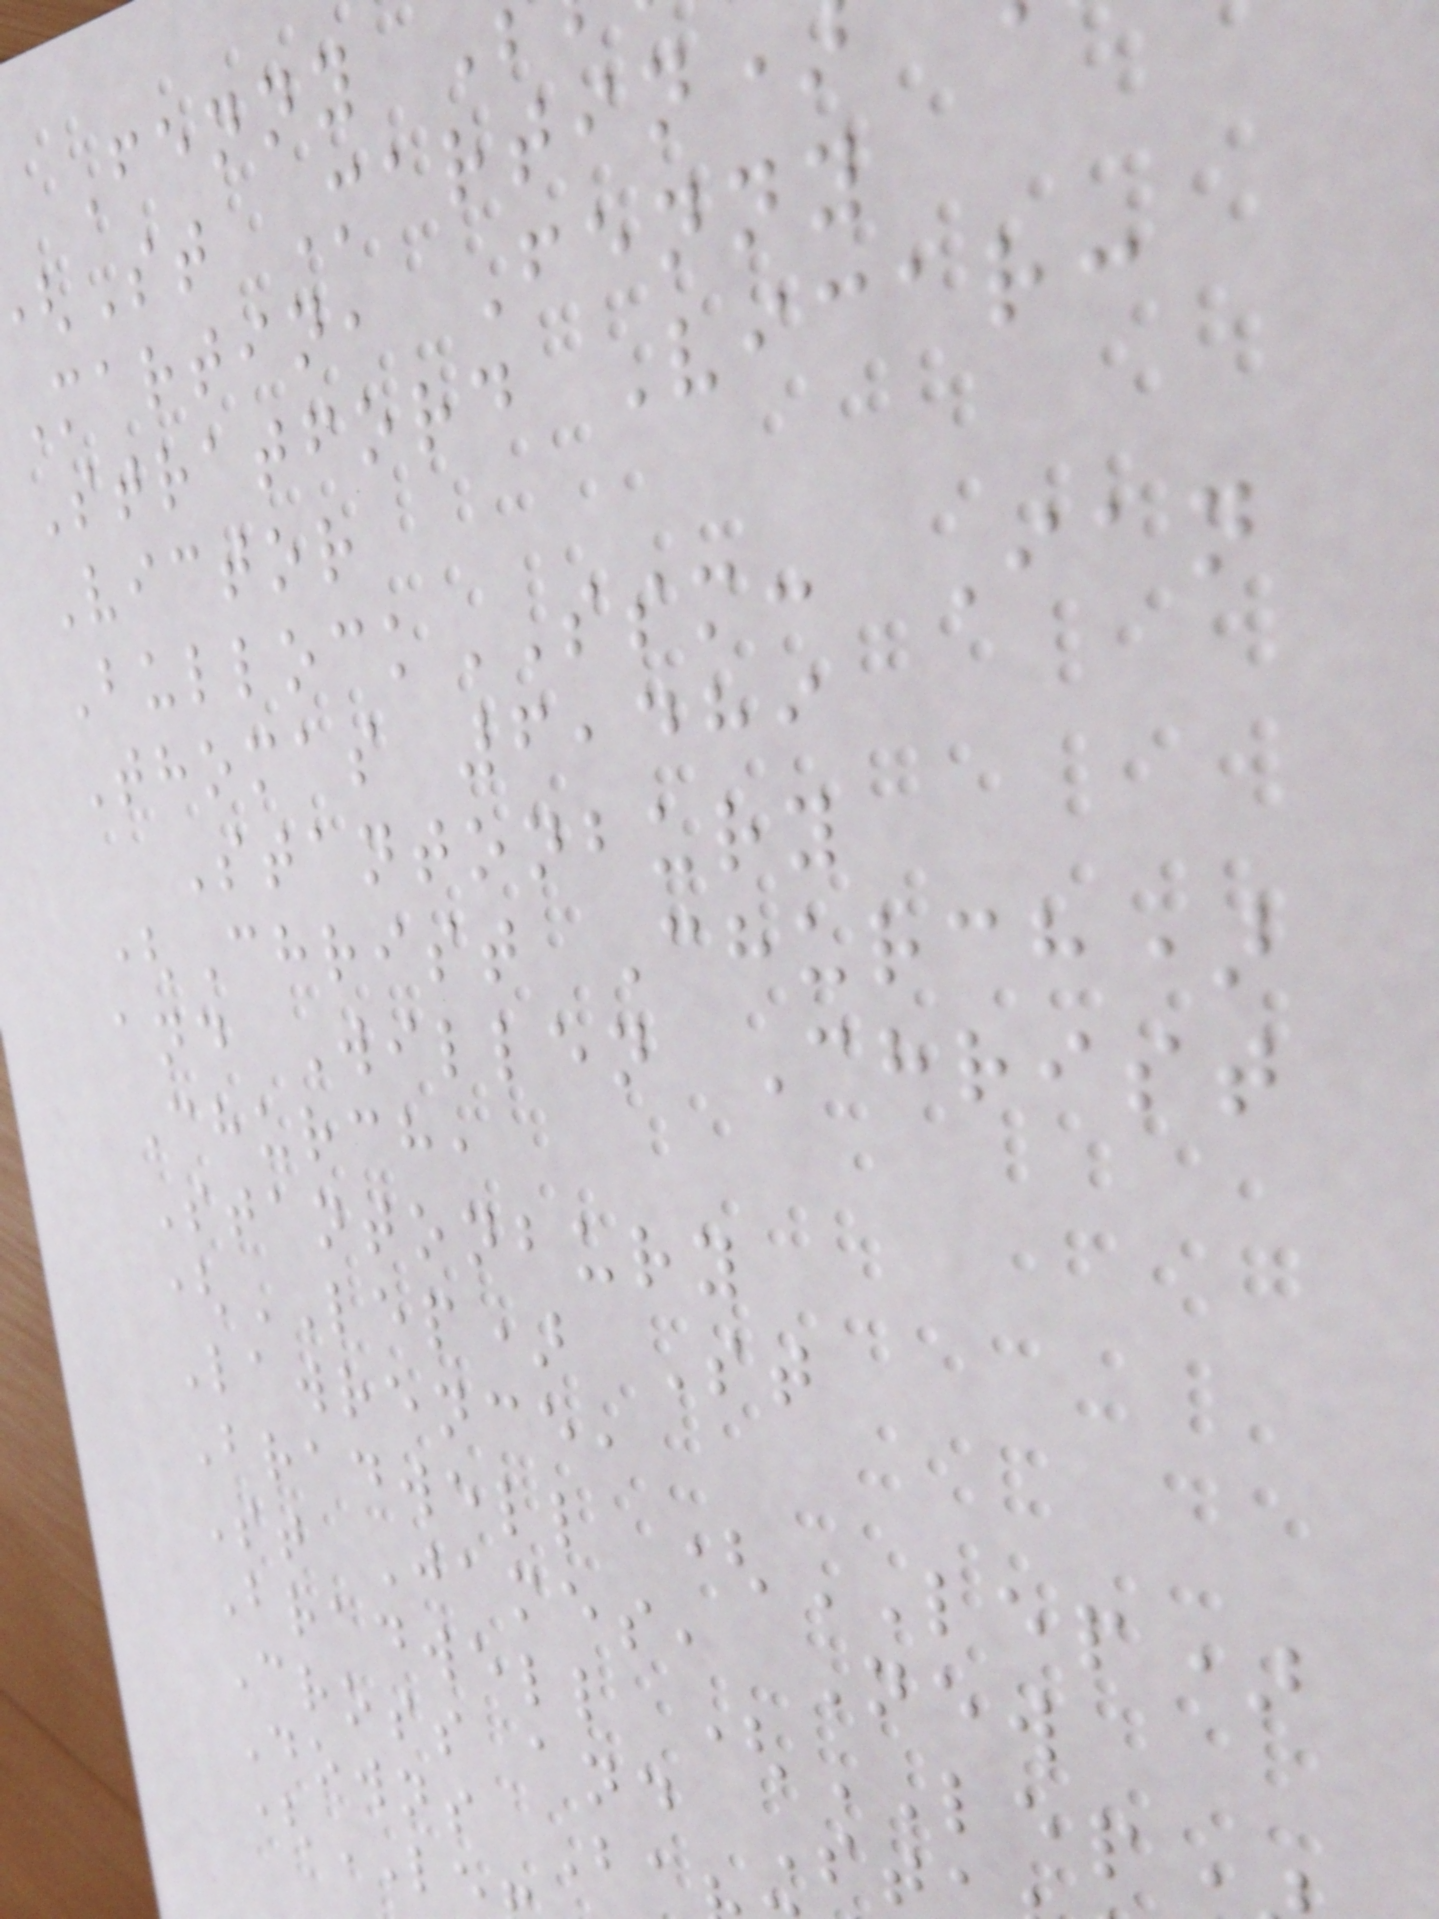Fenny
St Martin
Martin, Fenny
Stratford Vicar:
Victor
BullockSSM: Ian
Thomas 6,489
Stantonbury
(Christ Church)
and Willen Christ
Church,
Stantonbury
(LEP) St
Lawrence,
Bradwell (LEP)
St James, New
Bradwell (LEP
Cross and St
Downs Ba
(LE
